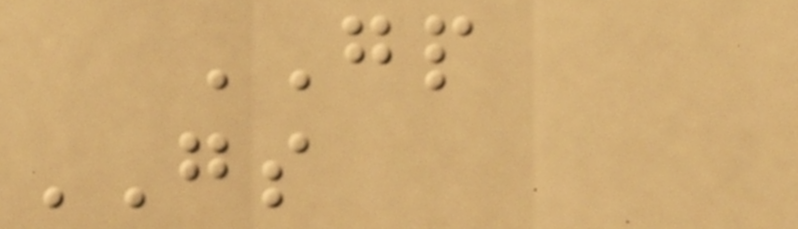GP
GS
